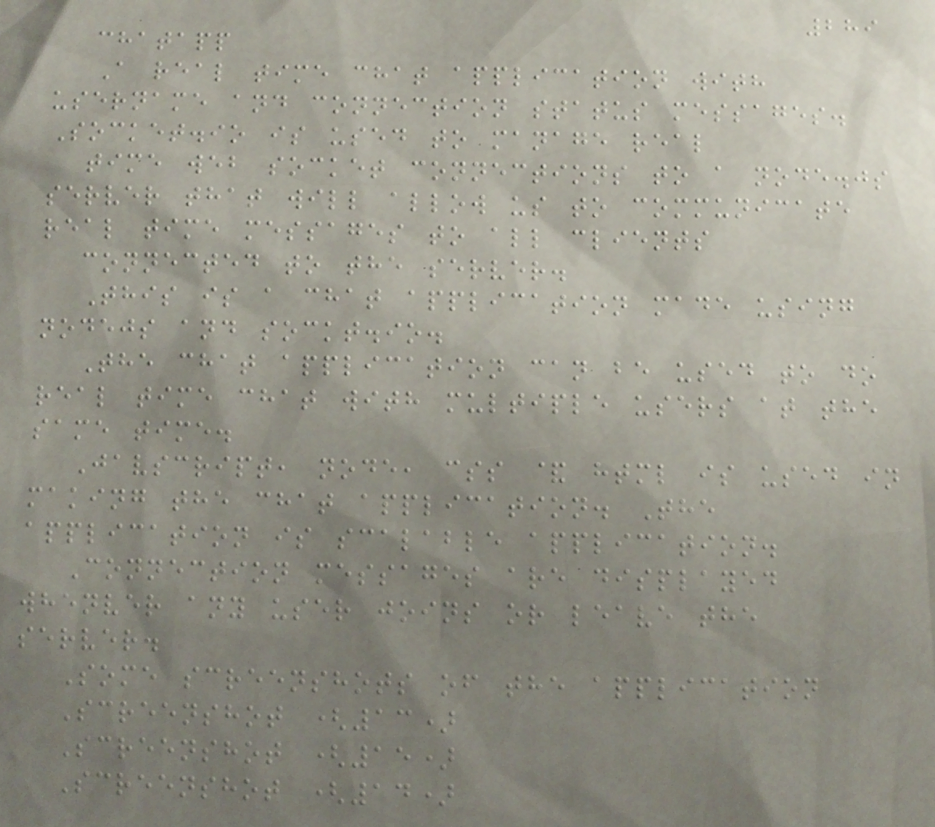289
chatapp
A real time chat application with
username and connection status messages.
Socket.io is used to manage real
time web socket connections to a node.js
server that will allow us to communicate
real time messages to all clients
connected to the server.
This is a chat application made using
nodejs and sockt.io.
The chat application can be used to do
real time chat with multiple users at the
same time.
Javscript, node, css & html is used in
making the chat application. The
application is scalable application.
Connection messages are displayed
whenver any user joins or leave the
server.
Some screenshots of the application
Screenshot (13)
Screenshot (15)
Screenshot (14)
